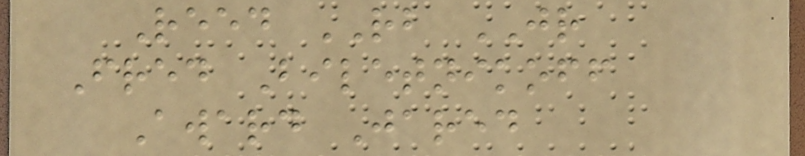Reed RB JR
Fred Biletnikoff
Award Jared
